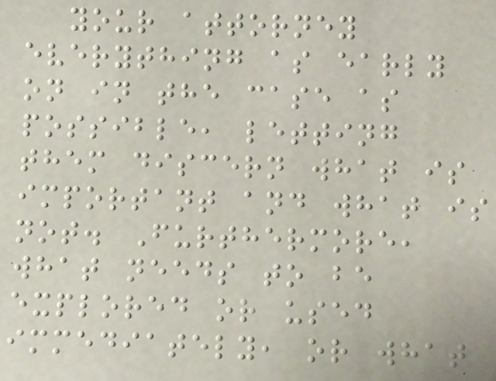your attorney
everything as early
on in the case as
possible, letting
them discern what is
important and what is
not. Furthermore,
what needs to be
explored or used
immediately, or what
